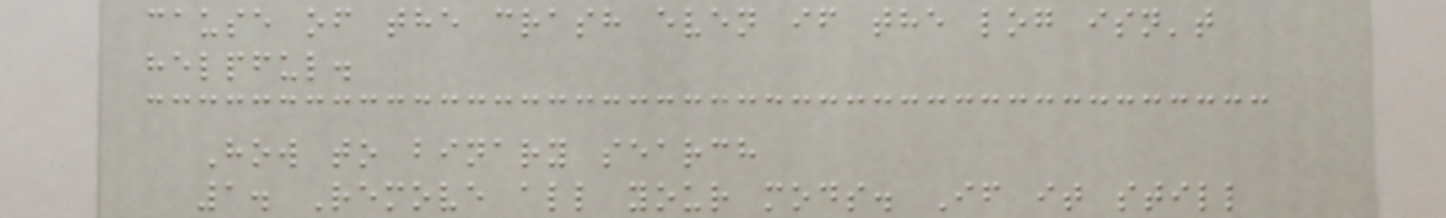cause of the crash even if the log isn't
helpful.
How to binary search
1. Remove all your mods. If it still
